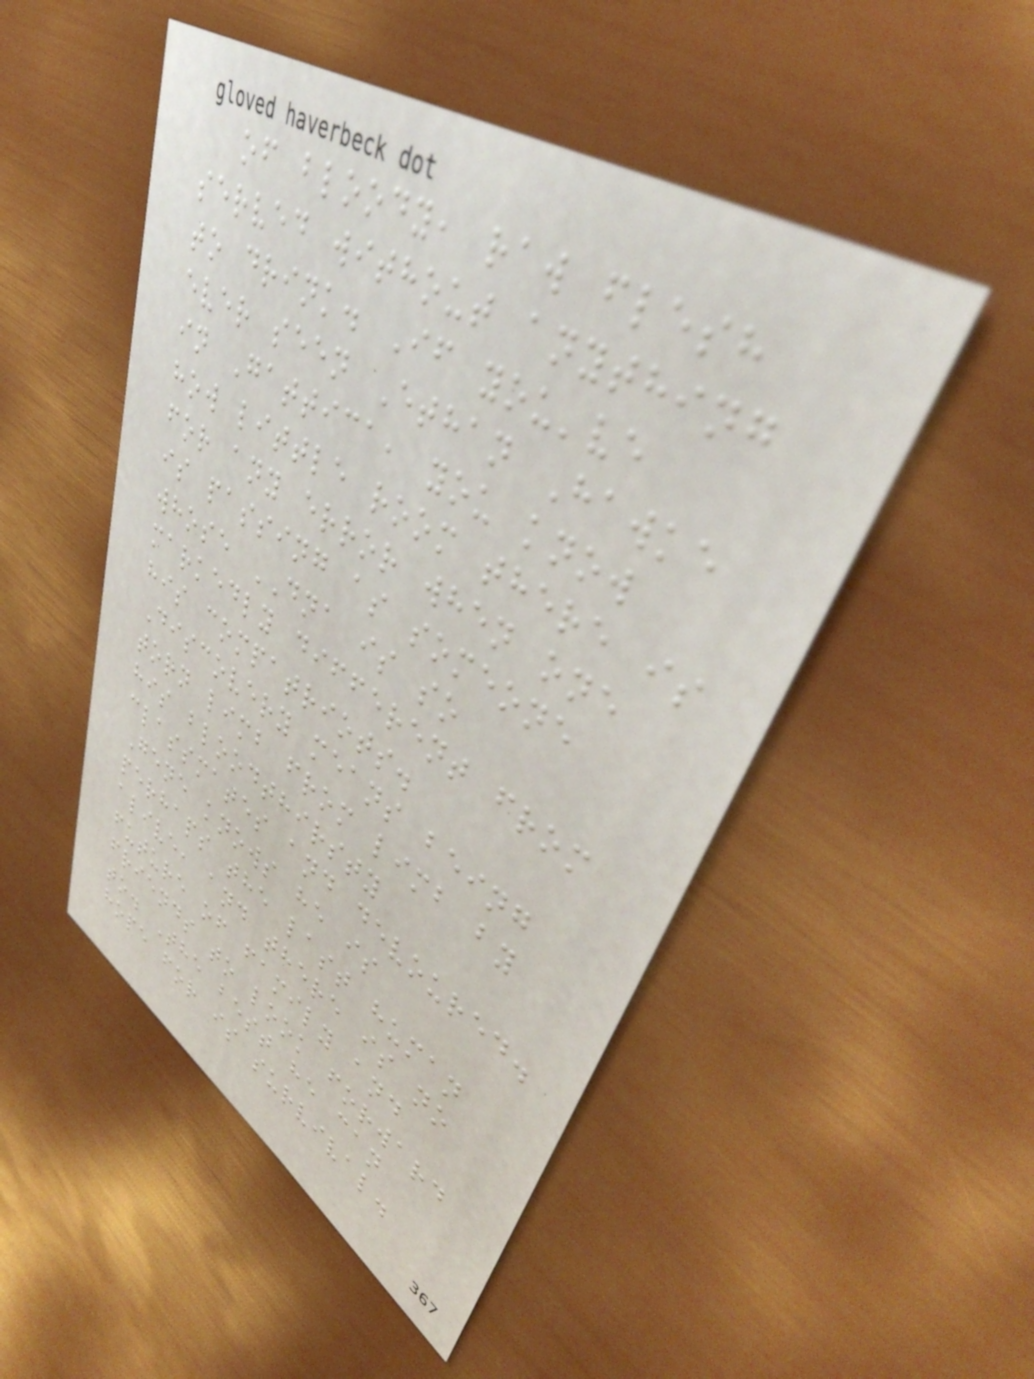of bloody, raw flesh
served without anything
to drink. If you've
ever seen Ethan Hawke
in Gattica, you know
how little room there is
for any error when one
is passing as someone
whose DNA is so
markedly different from
his compatriots.
Discovery means being
torn limb from limb by
his bloodthirsty
classmates and devoured.
Gene knows he is
perhaps the last human
alive, and there is no
future of family and
friends to look forward
to. The best he can
hope for is survival.
